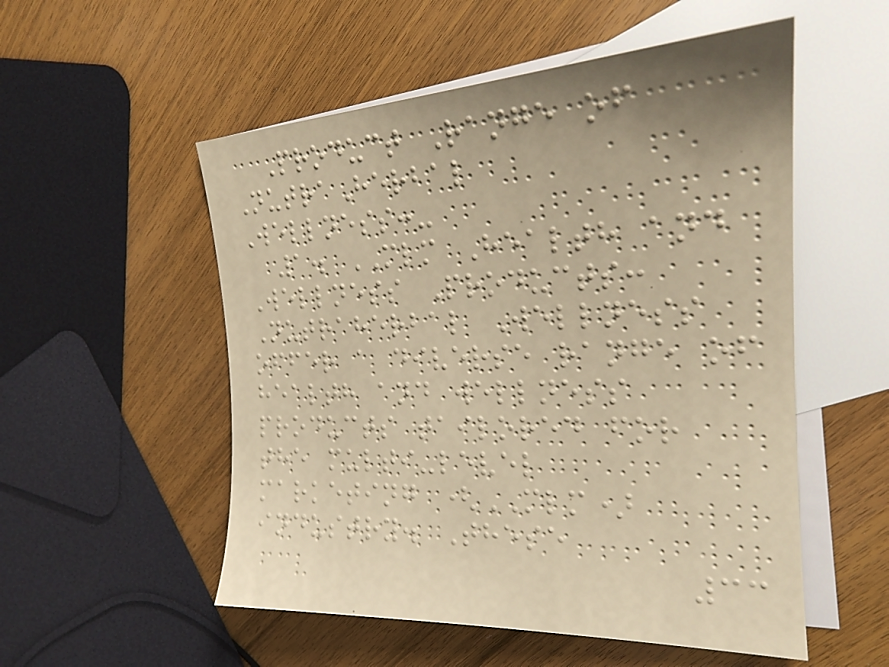Product Range of
NutraHerbal
Wellness:-
1. MLM Health and
Wellness Products:
Nutraherbal Wellness
offer a diverse range of
health and wellness
products tailored for
the multi-level
marketing (MLM)
industry. These
33
